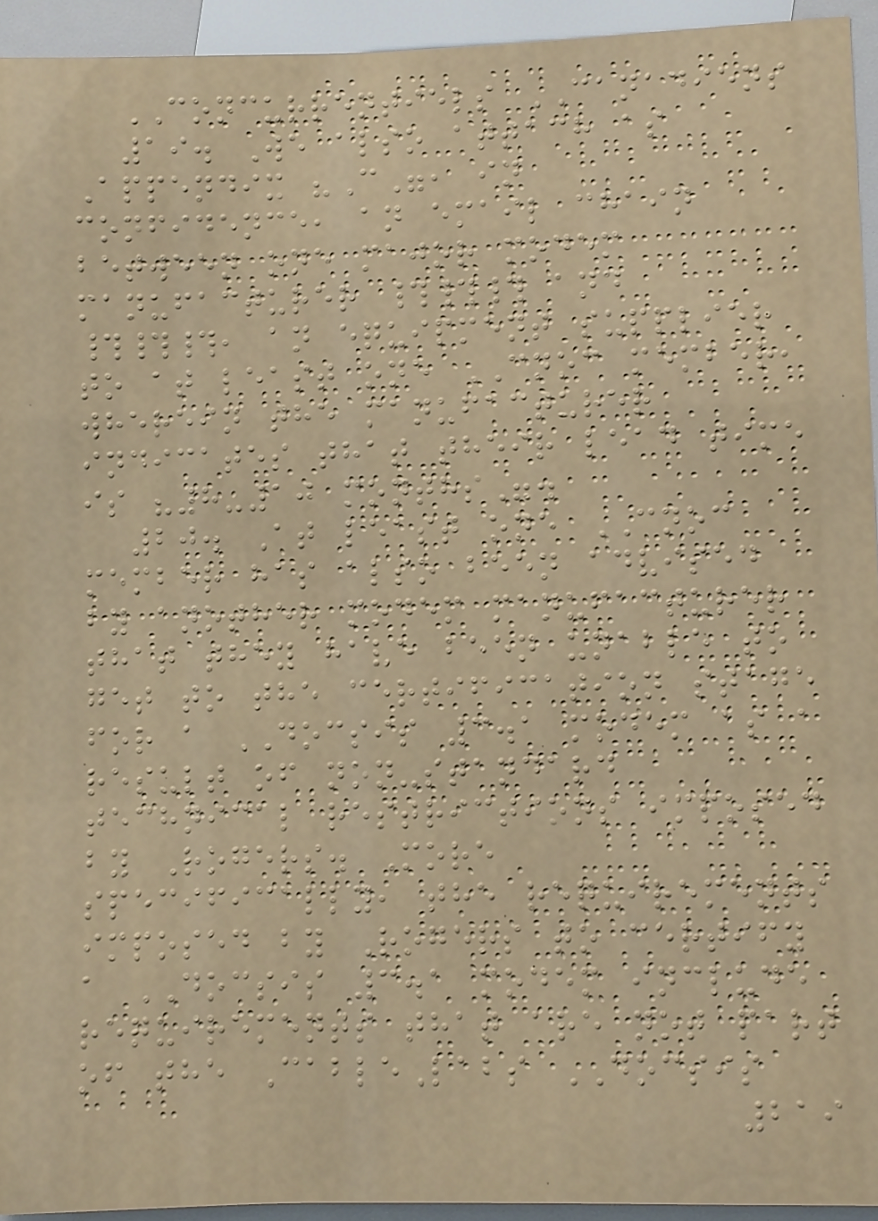CONCURRENTIELS CANADIENS
19. We also attach as
Appendix "C", in
confidence, an email chain
between one major modem
manufacturer ### and
###, an equipment supplier
to at least one CNOC member,
wherein the manufacturer
indicates that their lead time
is "8-10 months".
20. At least one CNOC
member has also been advised
by another modem manufacturer
that they have been unable to
get to the certification stage
for a DOCSIS 3.1 modem as a
result of non-standard
technical restrictions imposed
by Rogers. More
specifically, the requirements
imposed by Rogers to certify
a DOCSIS 3.1 modem include
requirements that are not part
of the CableLabs DOCSIS
219
